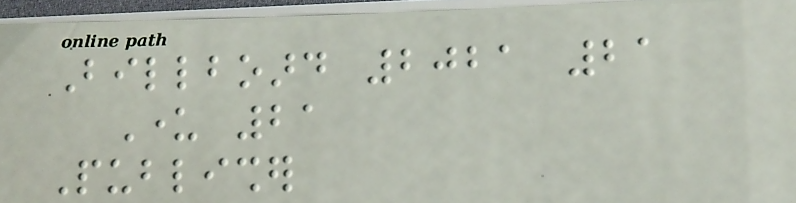Billboard 2021 21
Under 21
Publisher
